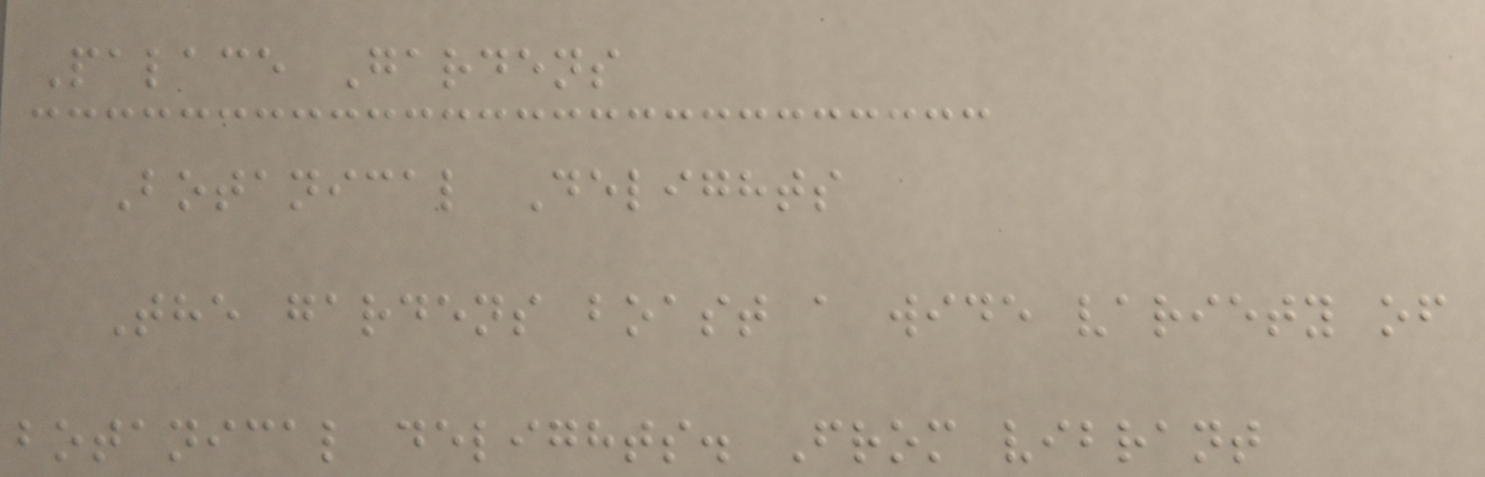Palace Gardens
Botanical Delights
The gardens boast a wide variety of
botanical delights. From vibrant
